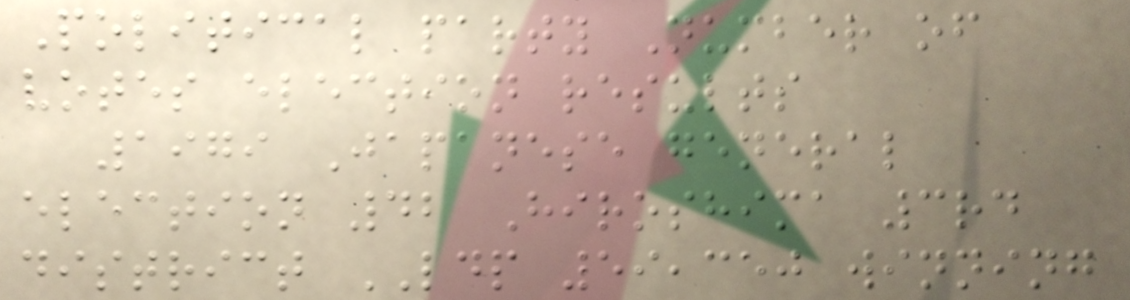Political party Number of
votes election results
1979 Japanese general
election 42 Hiroshima 3rd
district LDP 59,350 winning
